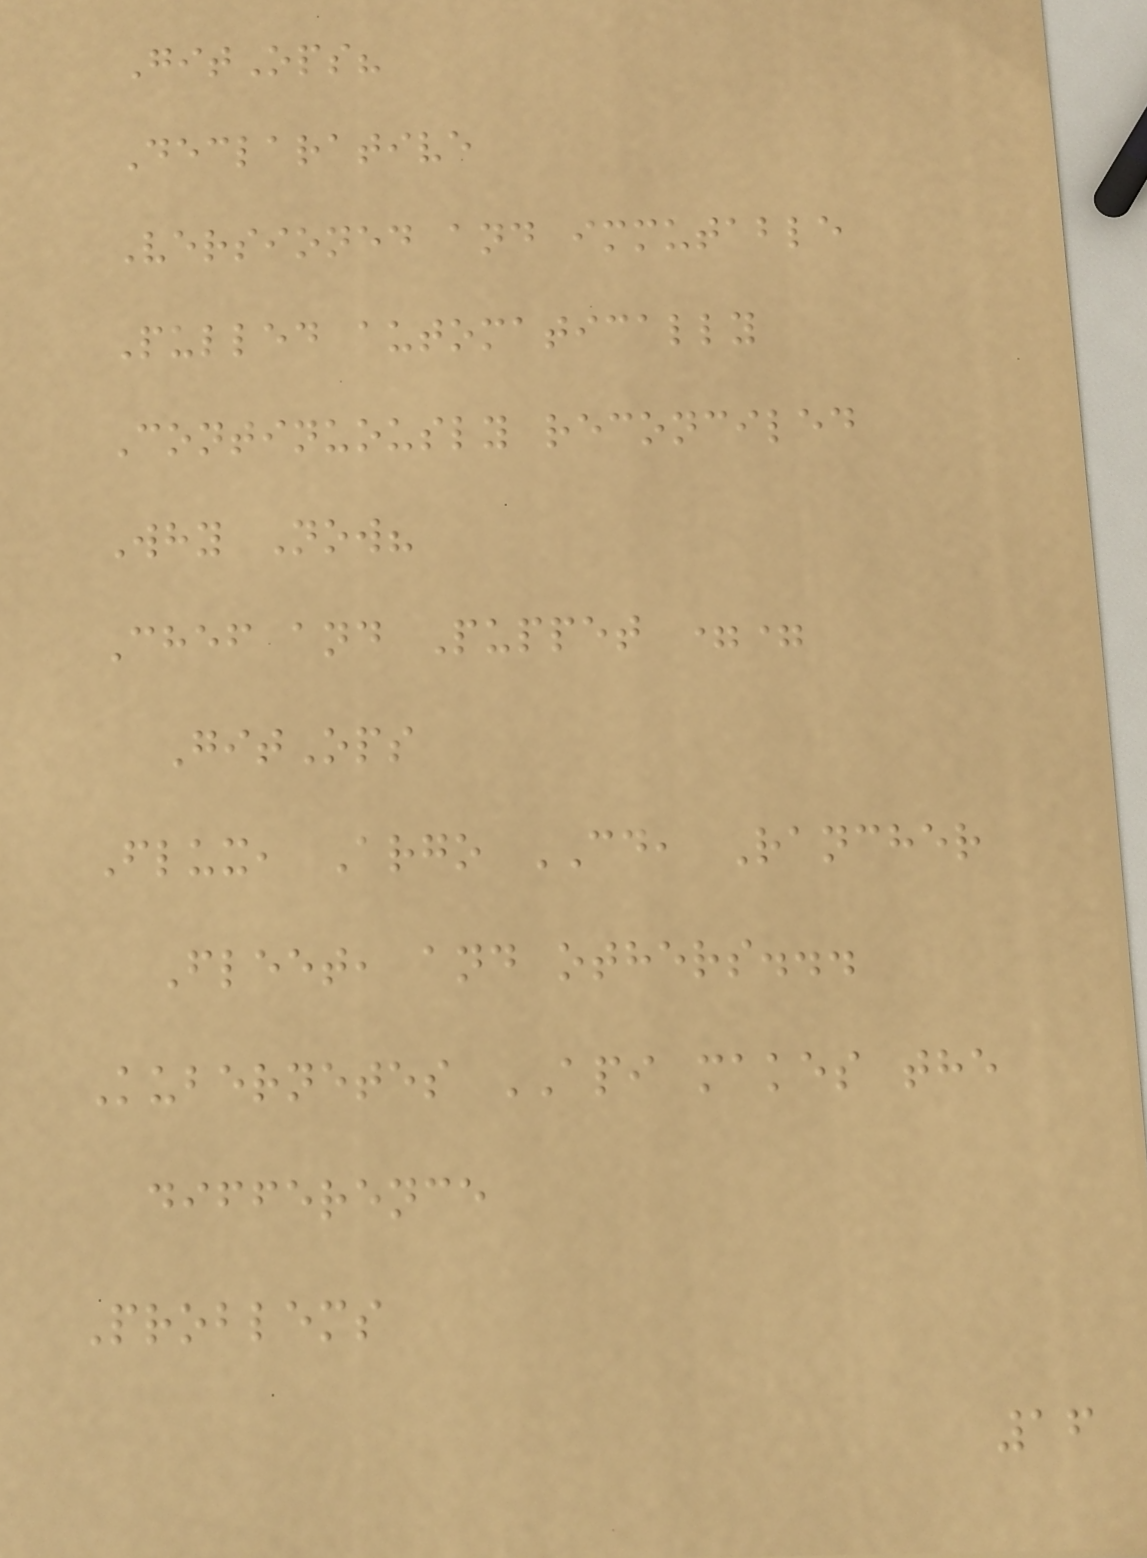GitOps?
Declarative
Versioned and immutable
Pulled automatically
Continuously reconciled
Why Now?
Chef and Puppet ==
GitOps
Flux, Argo CD, Rancher
Fleet, and others...
Kubernetes API makes the
difference
Problems
16
